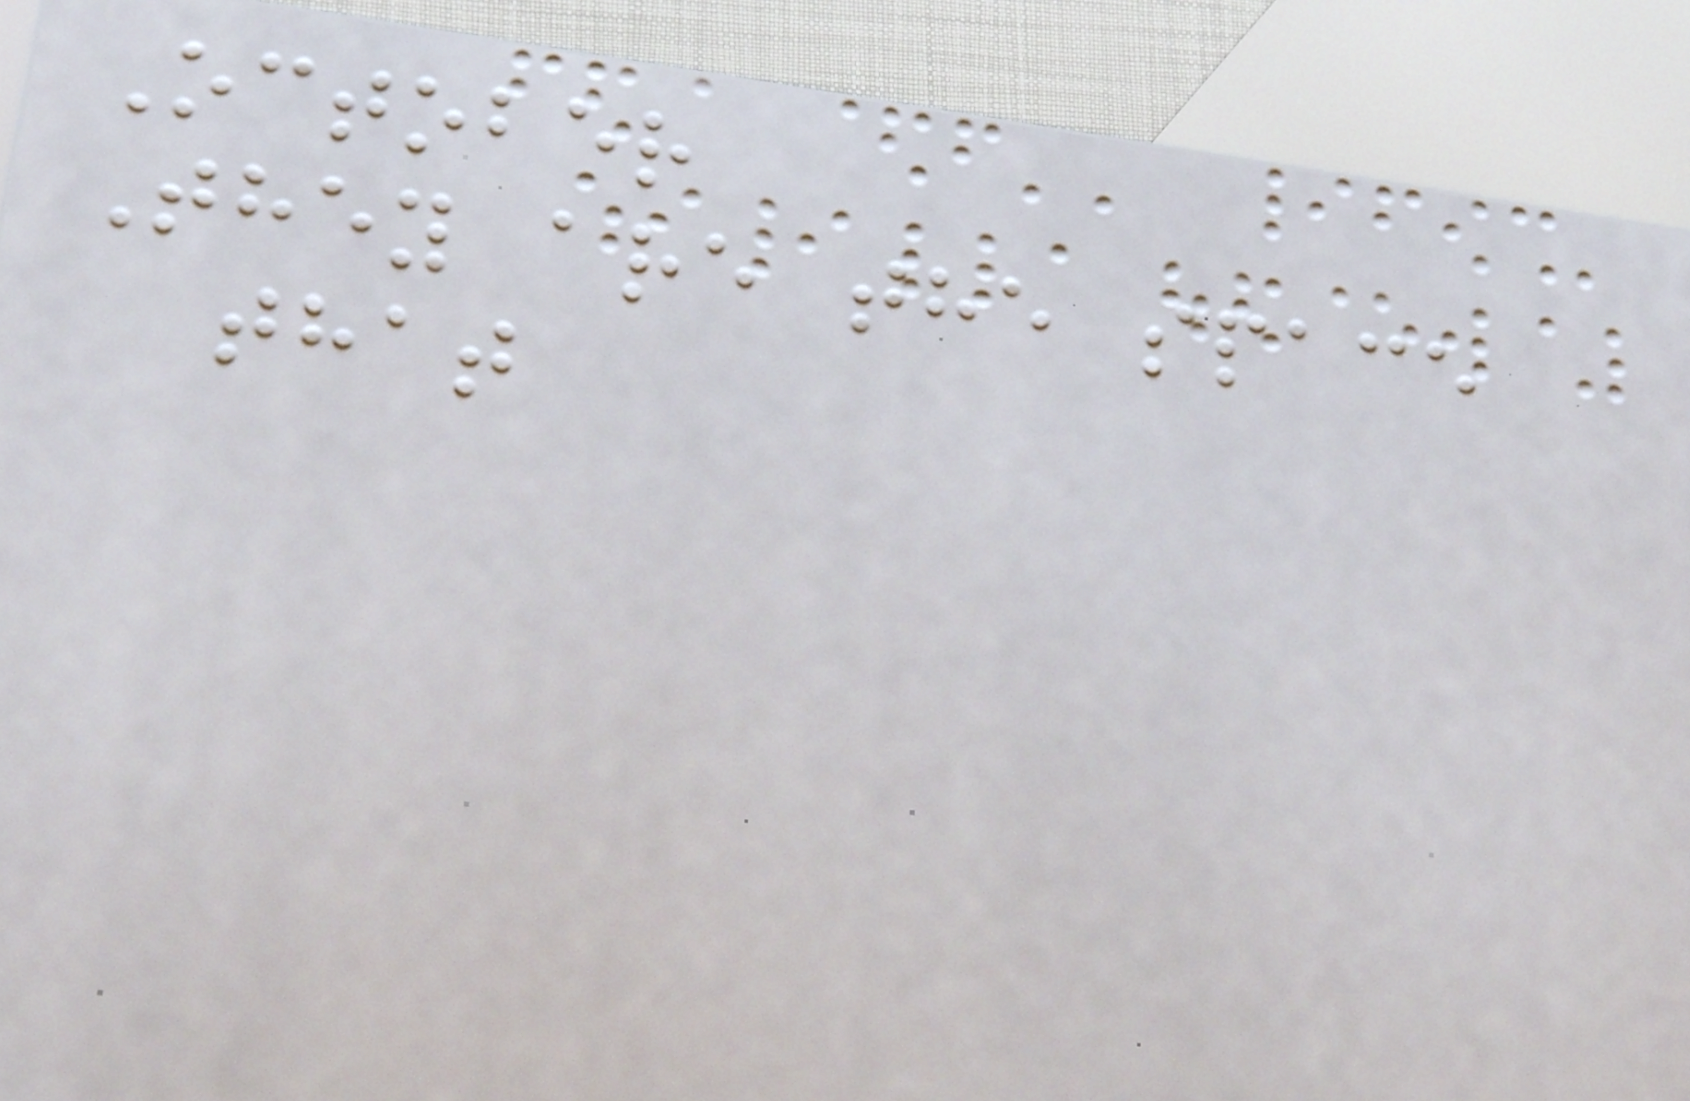October
They are the space
that
